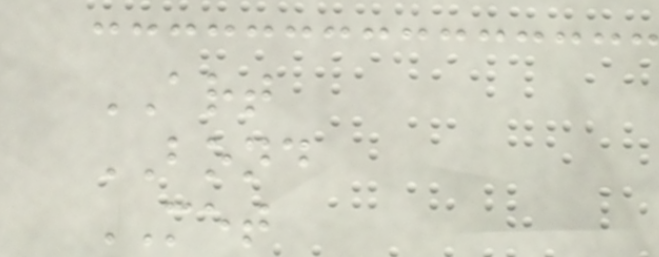ART
BOND
MET
